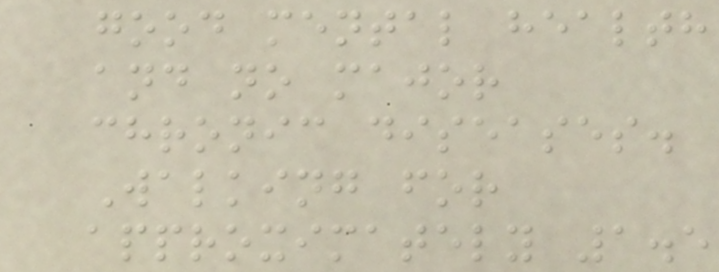good mental health
and no major
chronic diseases.
Walking for
approximately 1.5
